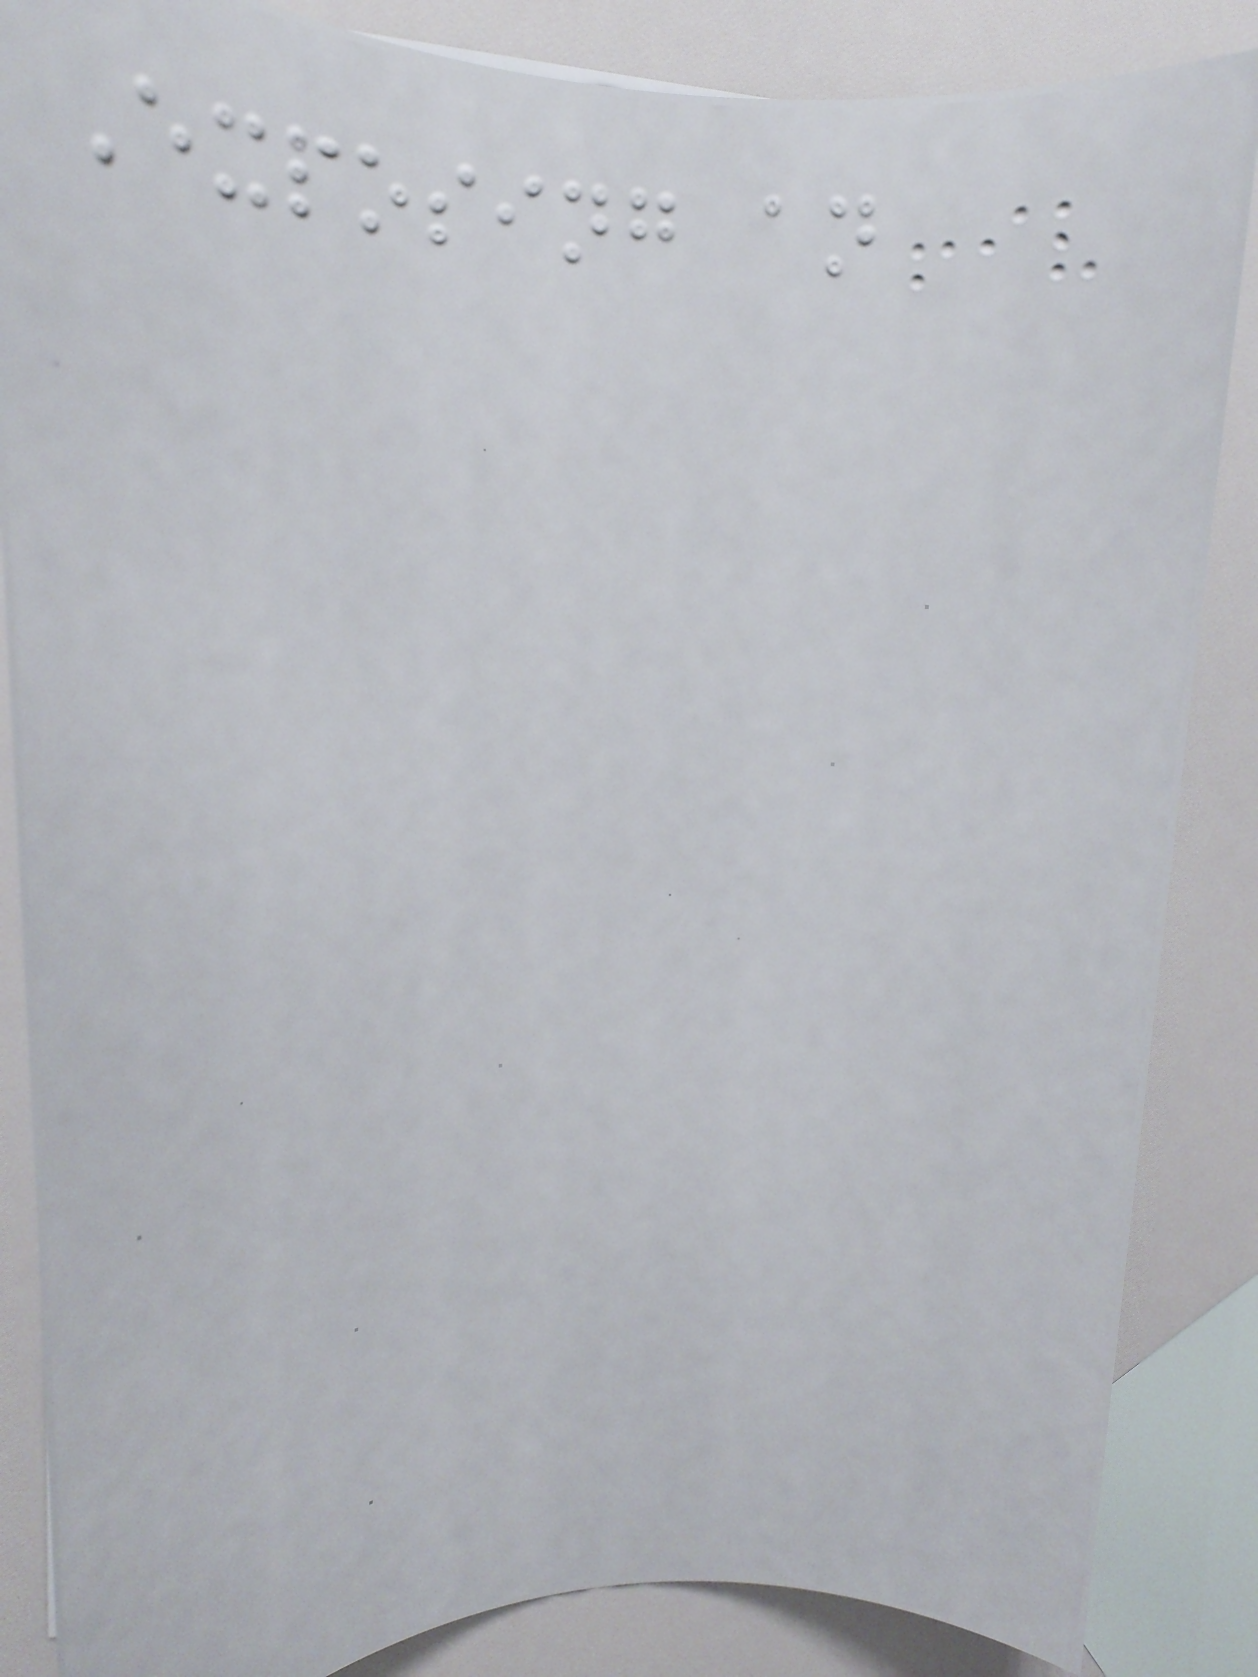Exposing an
